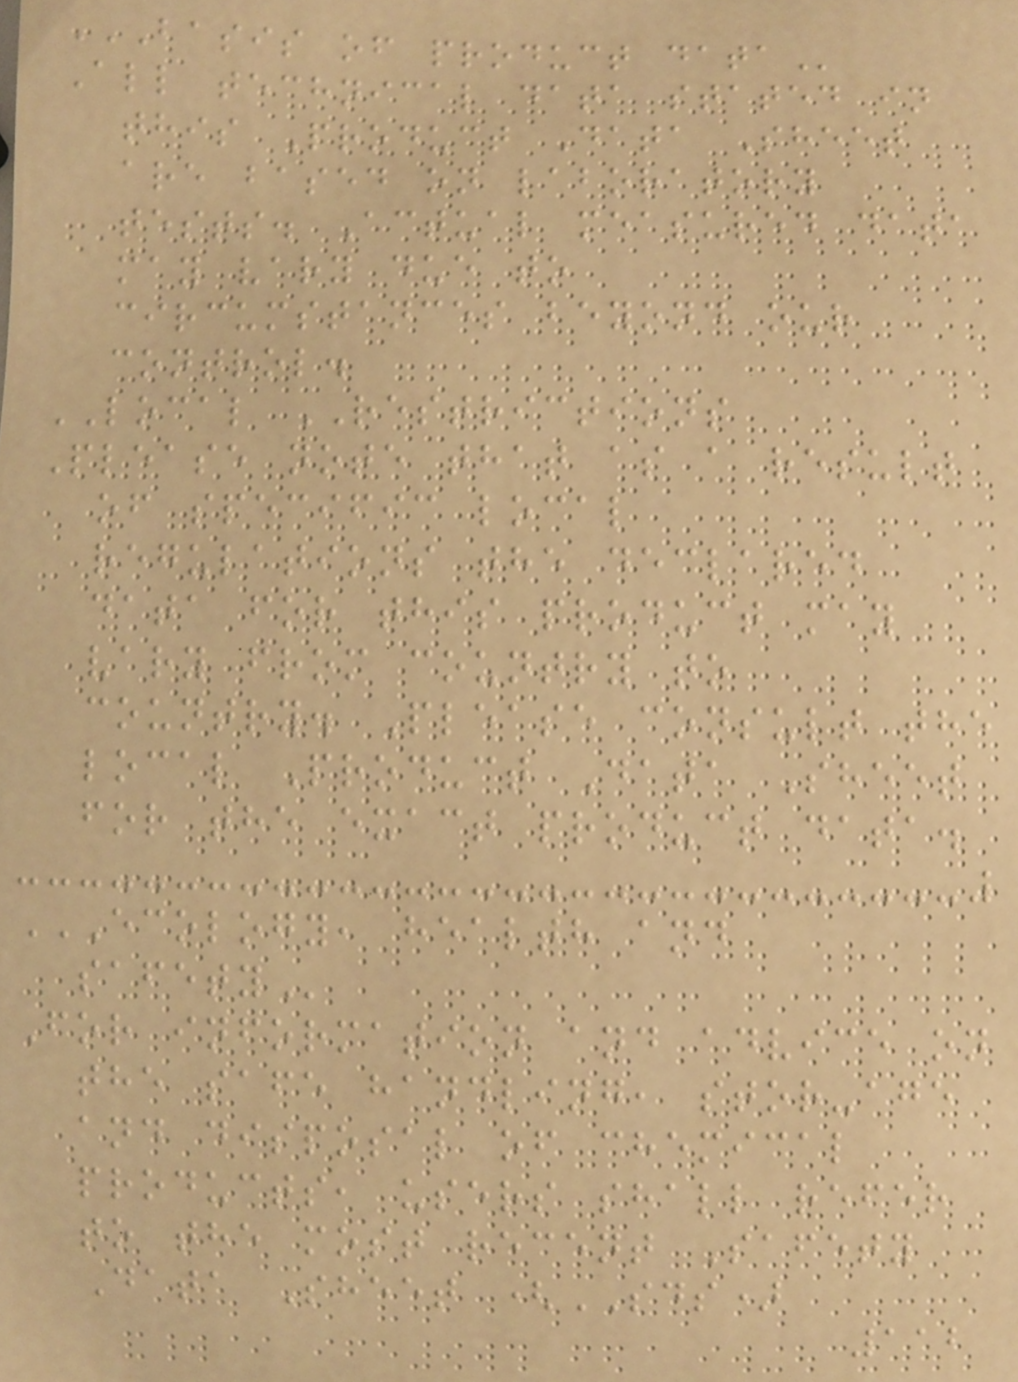BASIS OF PRODUCT DATA
All technical data stated in
this Product Data Sheet
are based on laboratory
tests. Actual measured data
may vary due to
circumstances beyond our
control.
LOCAL RESTRICTIONS
Please note that as a result
of specific local
regulations the declared
data for this product may
vary from country to
country. Please consult the
local Product Data Sheet
for the exact product data.
ECOLOGY, HEALTH AND
SAFETY
For information and advice on
the safe handling, stor-age
and disposal of chemical
products, users shall refer
to the most recent Safety
Data Sheet (SDS)
112
